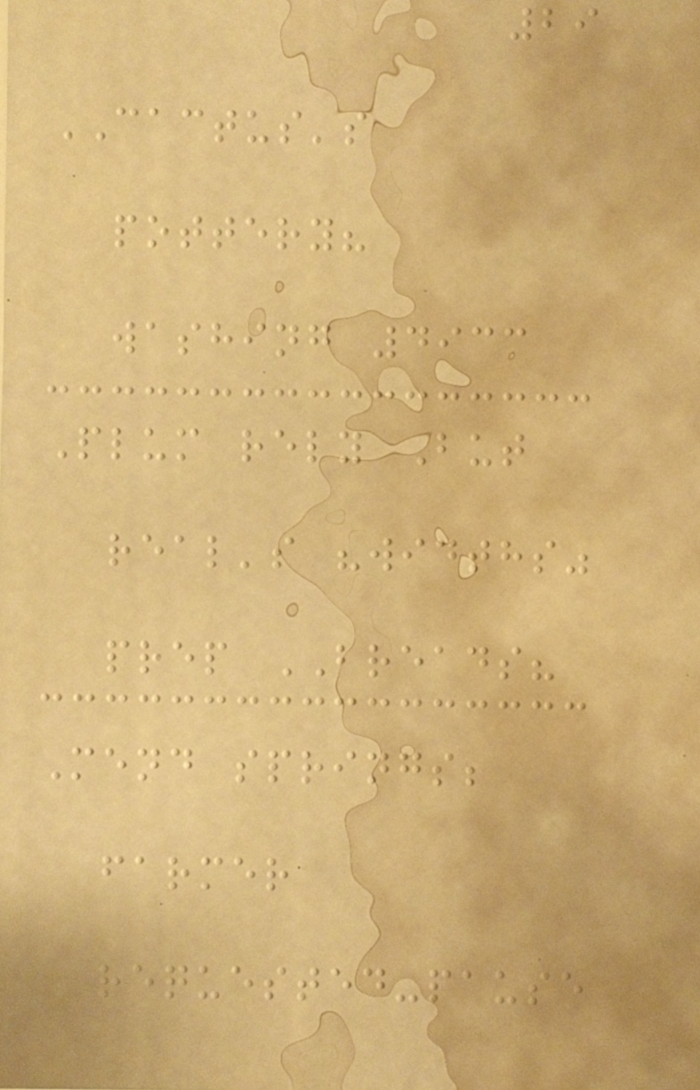29
CACTUS's
pottery?
washing 4933
Plum rely But
real's "widths"
prep BREADS?
Mend springs;
farmer
requested-pause
